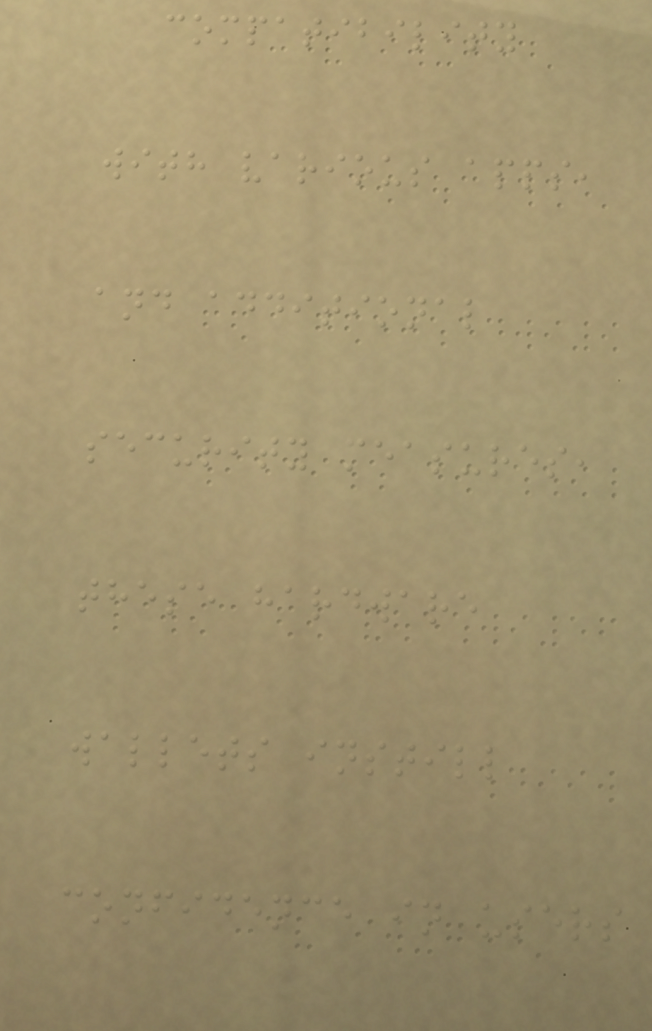compatibility
with various apps,
and additional
security measures,
these hardware
wallets instill
confidence in users
